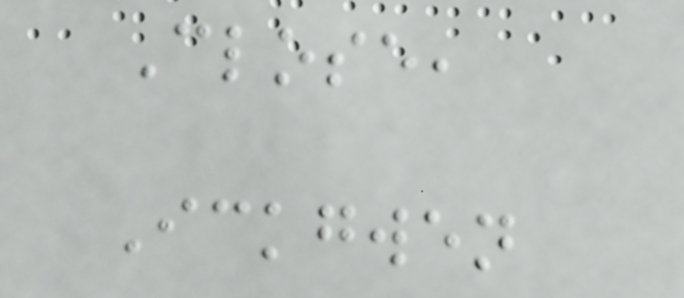Close,
Ickgwen
